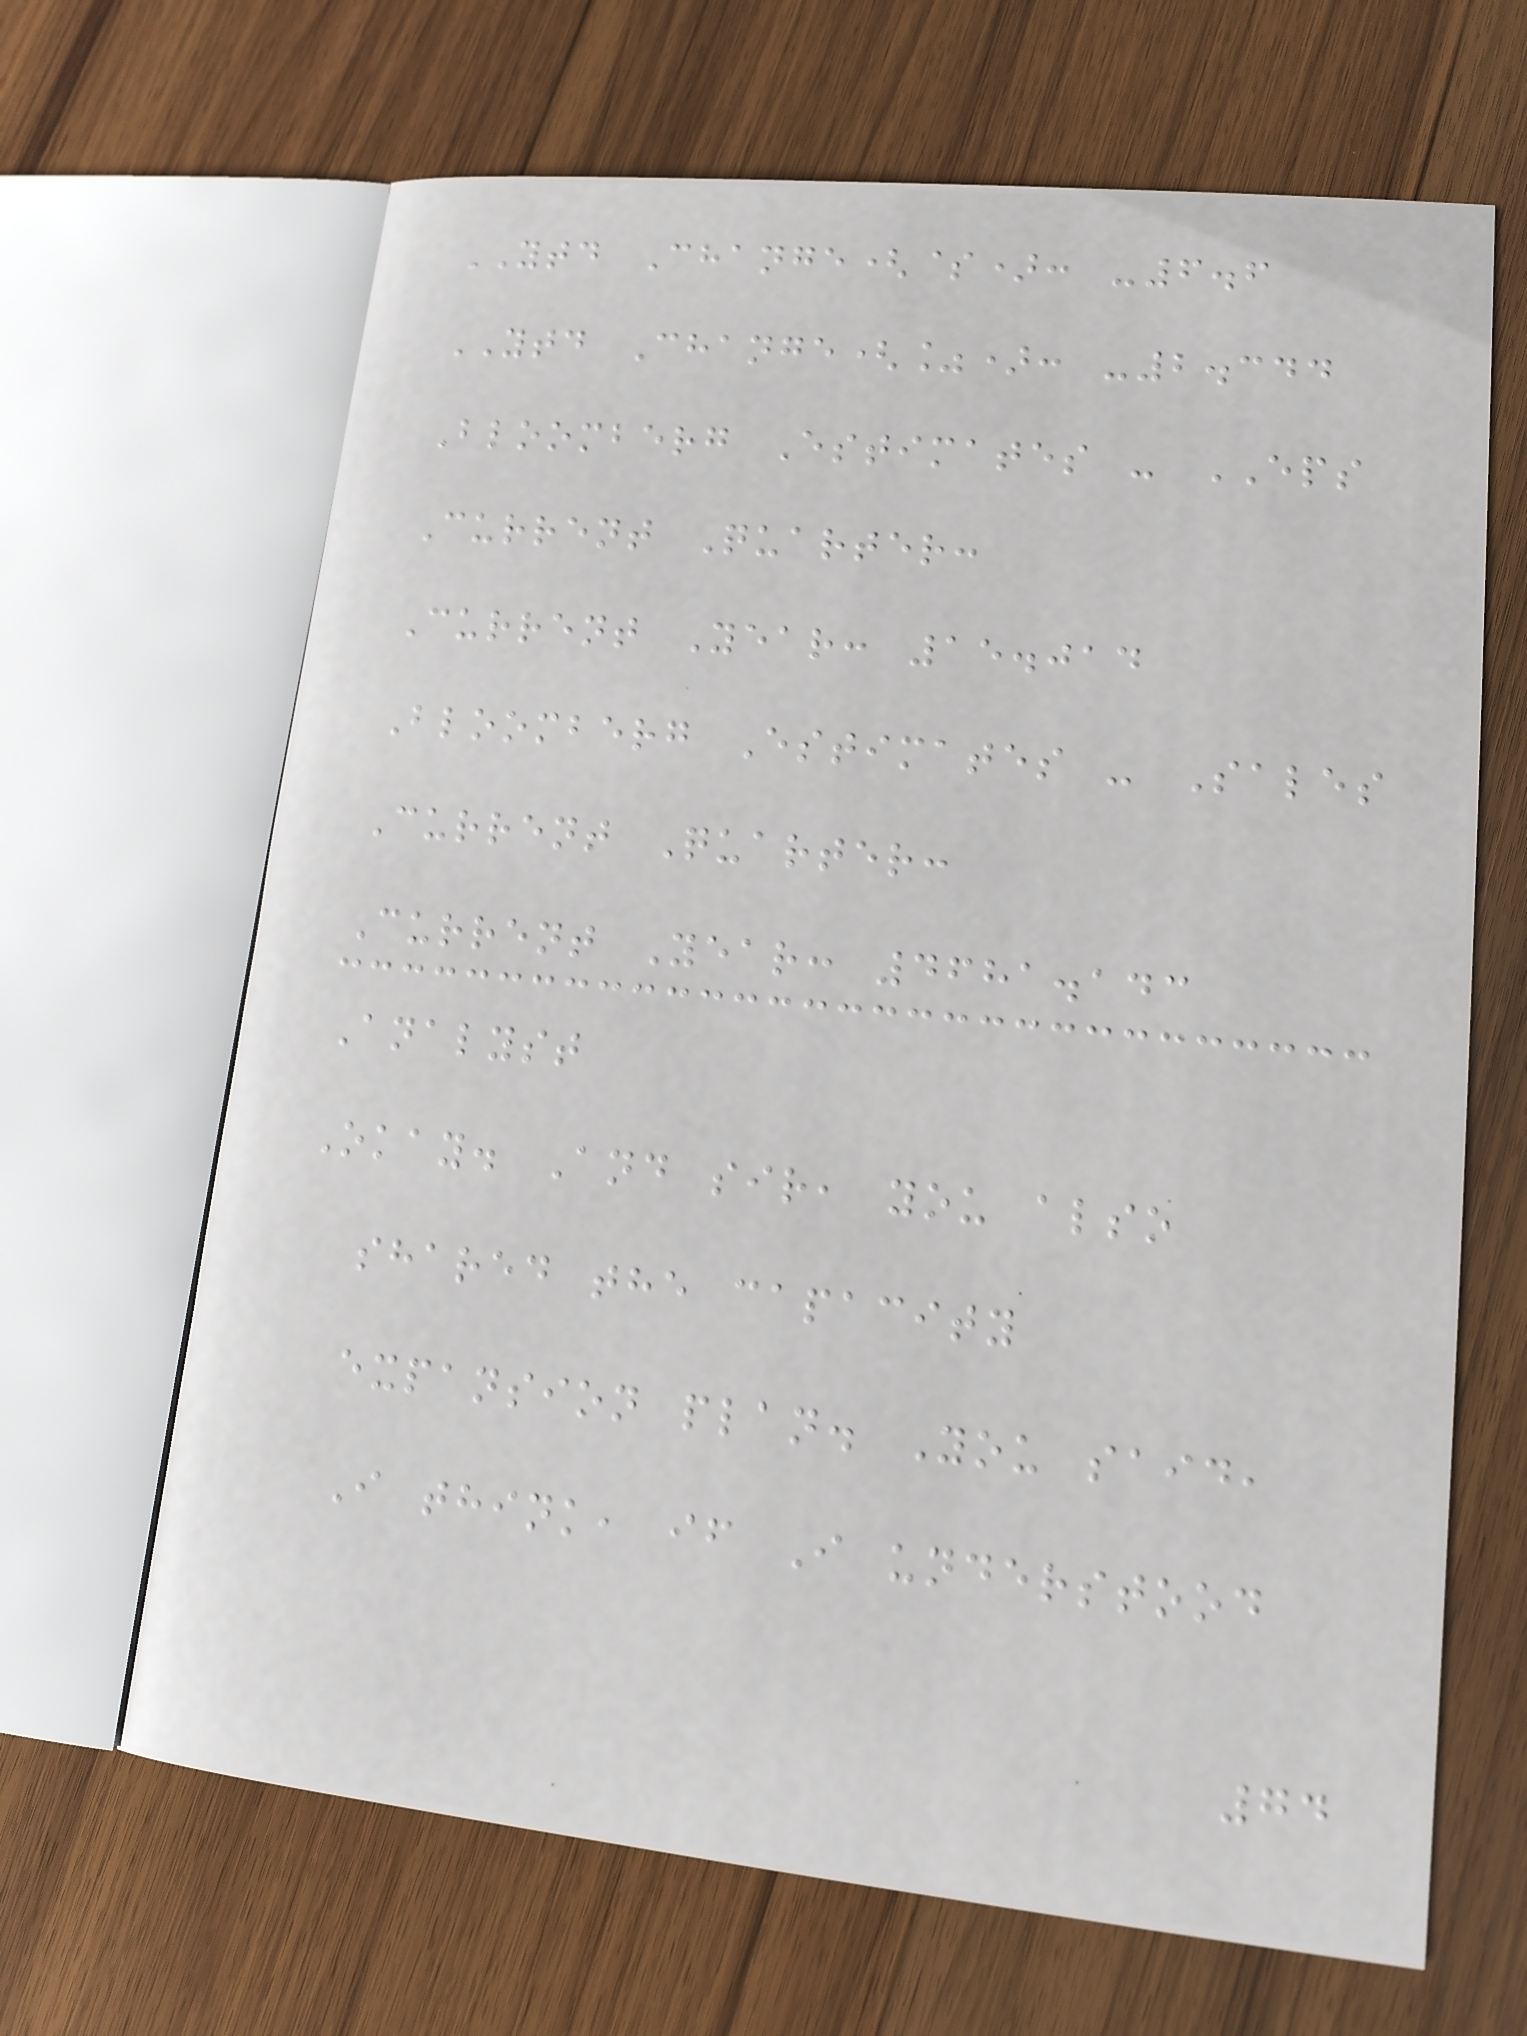YTD Change($): -6.6
YTD Change(%): -2.344
Bloomberg Estimates - EPS
Current Quarter:
Current Year: 15.014
Bloomberg Estimates - Sales
Current Quarter:
Current Year: 4681.143
Analyst
Okay. And sir, you also
shared the capacity
expansion plan. You said,
I think, if I understood
74
